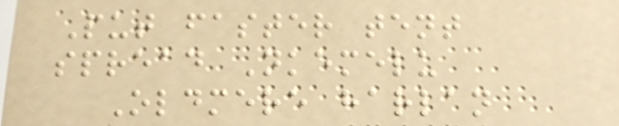Put faster tent
spread Nkemelu
Oldmere harlan
